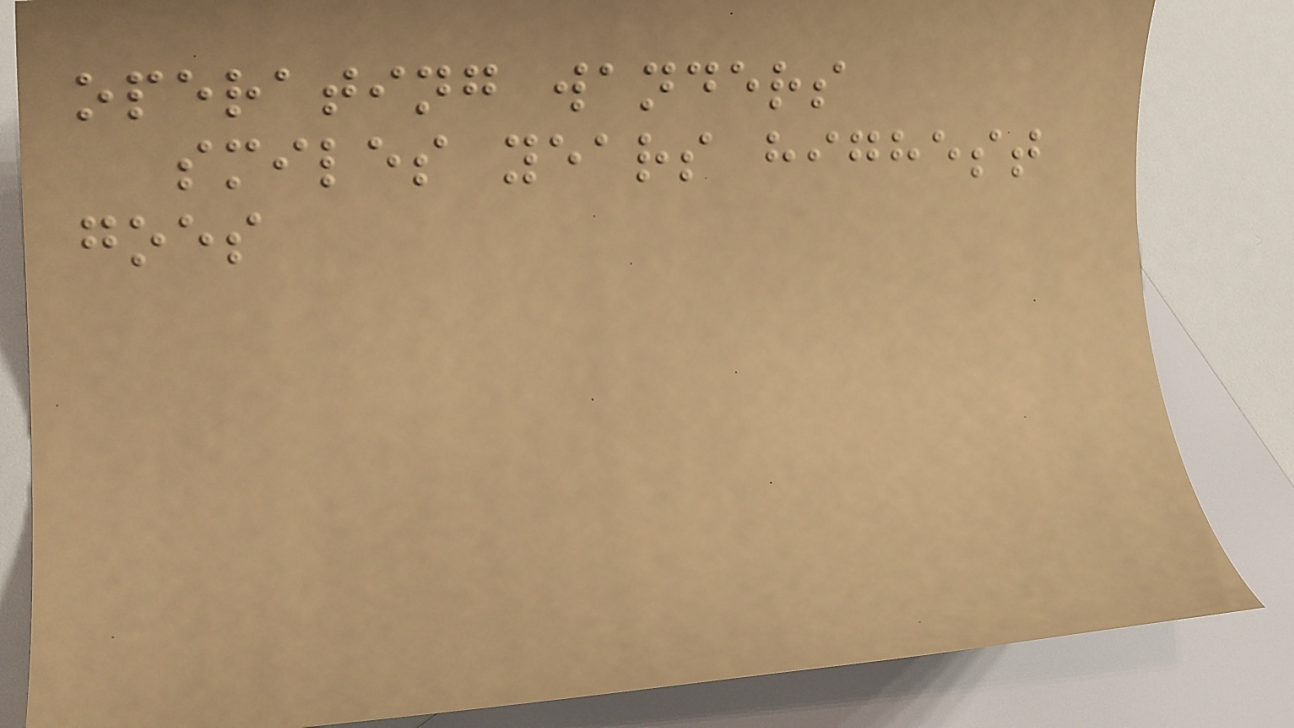operating wanders
smiles years highest
goes
